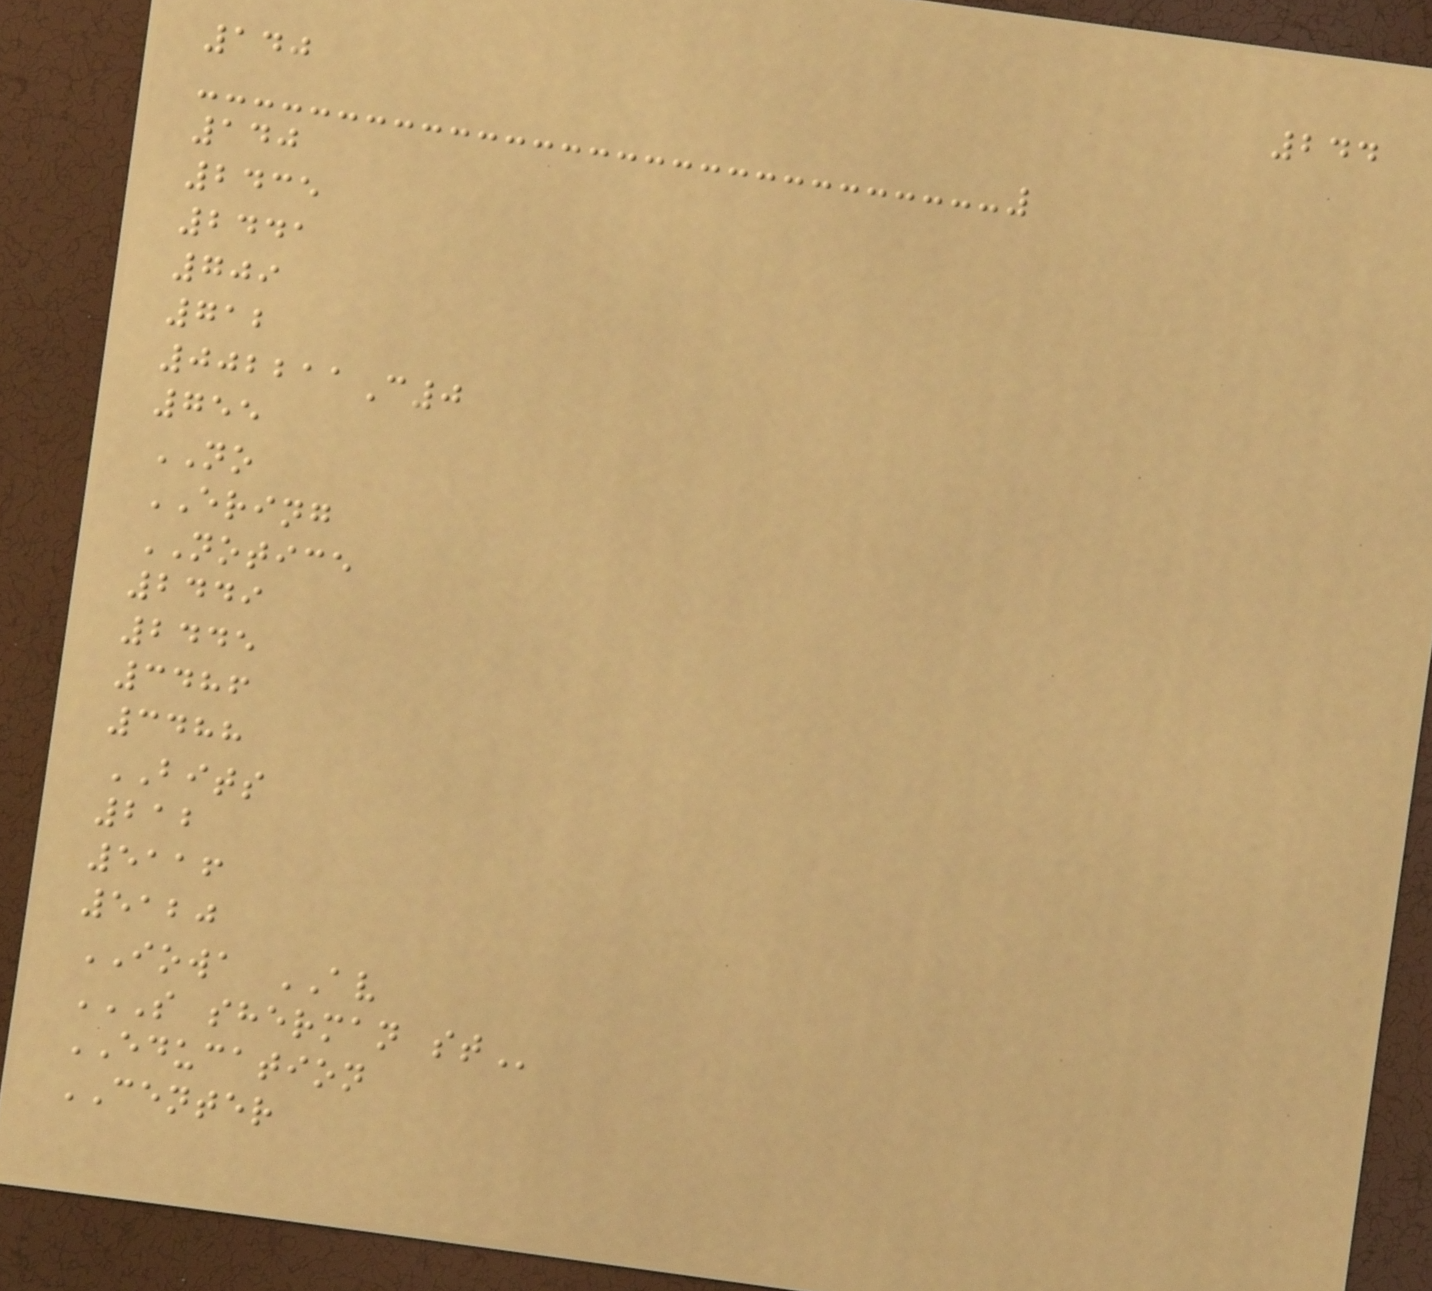244
140
140
2435
2441
709
712
002211C0
755
NO
ERING
NOTICE
2449
2445
3486
3488
BITS
212
5116
5120
IOWA AV
S SHERMAN ST
EDUCATION
CENTER
